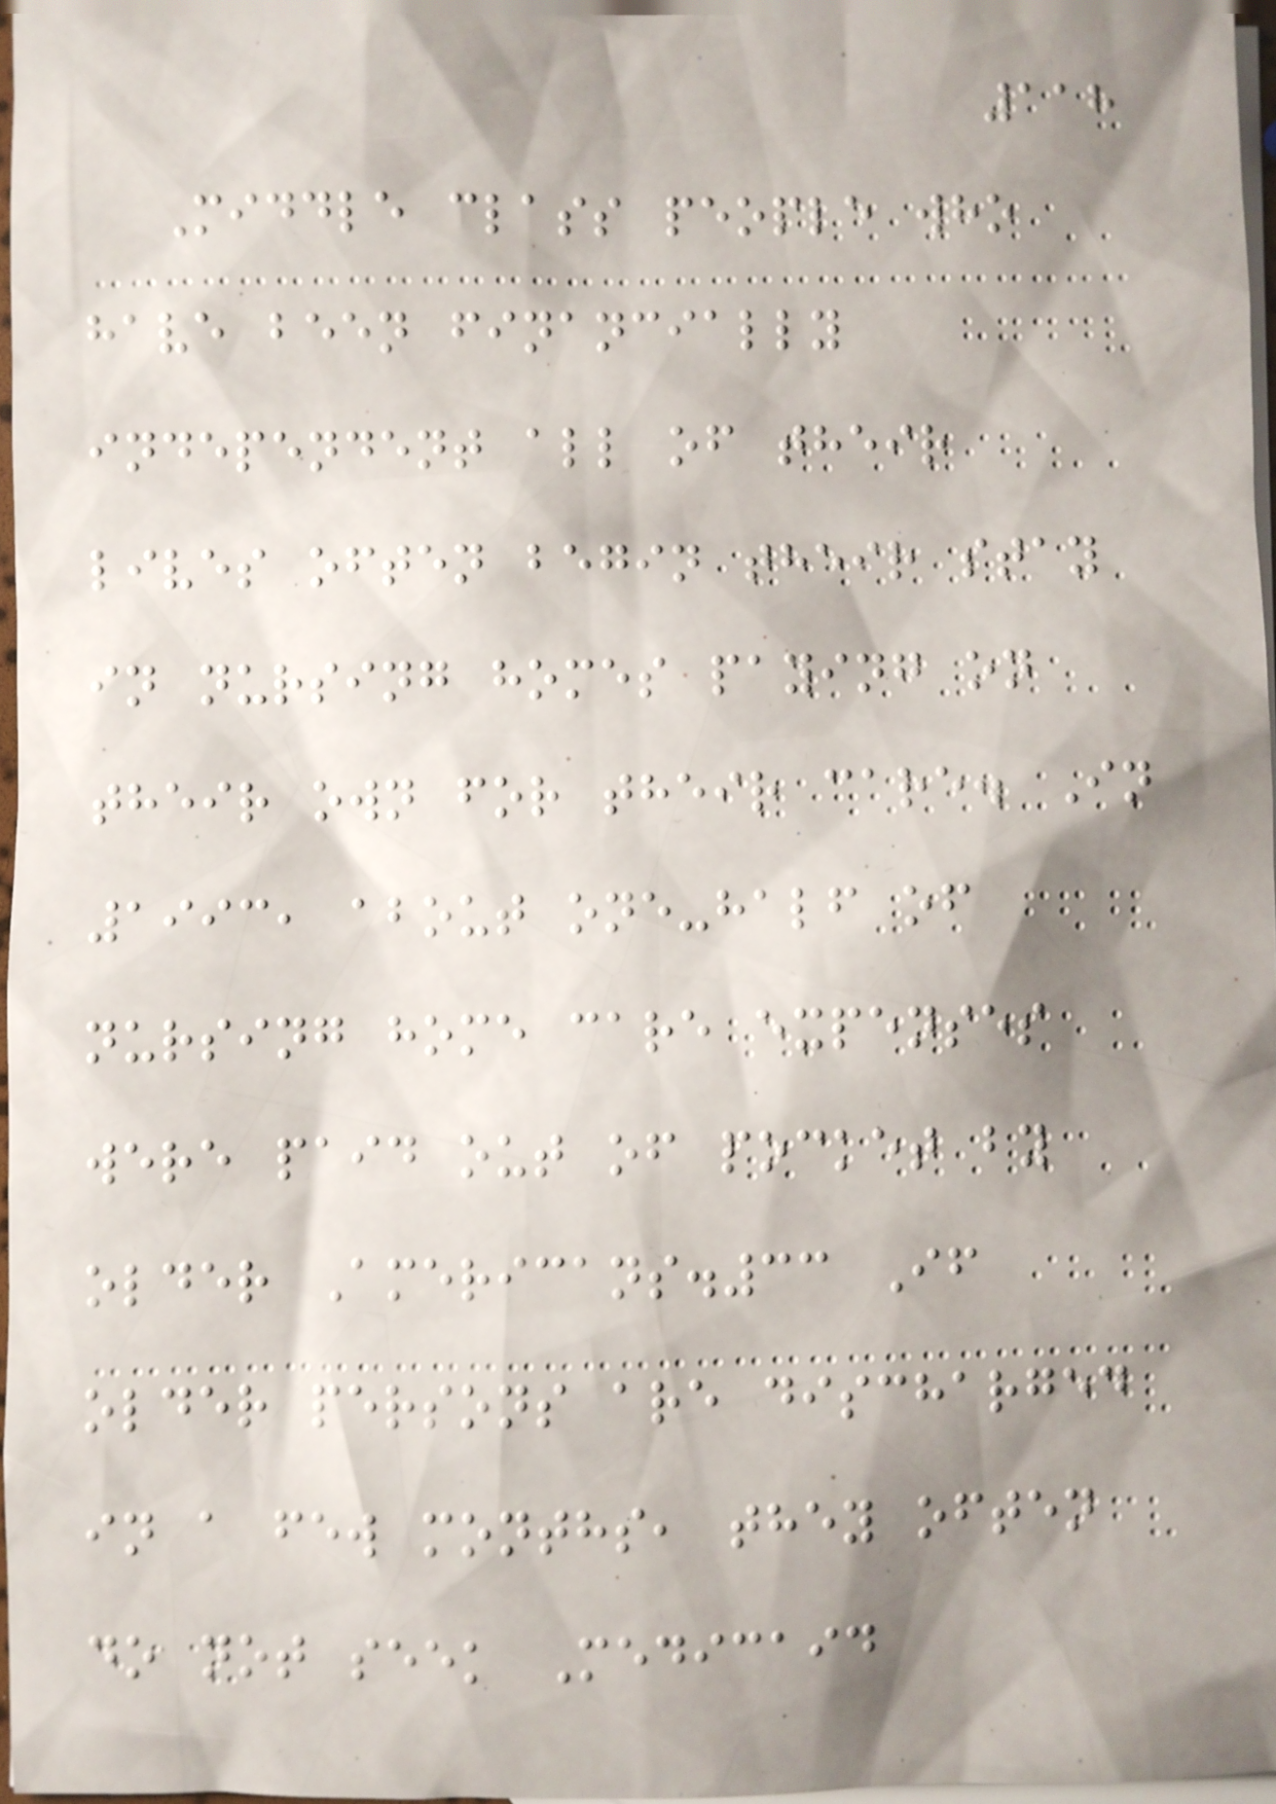118
Middle class people who
have been financially
independent all of their
lives often begin their stay
in nursing homes paying on
their own for their care. In
1993, about one-half of
nursing home care expenses
were paid out of pocket by
older Americans.33 If
older persons are discharged
in a few months, they often
do not seek Medicaid
